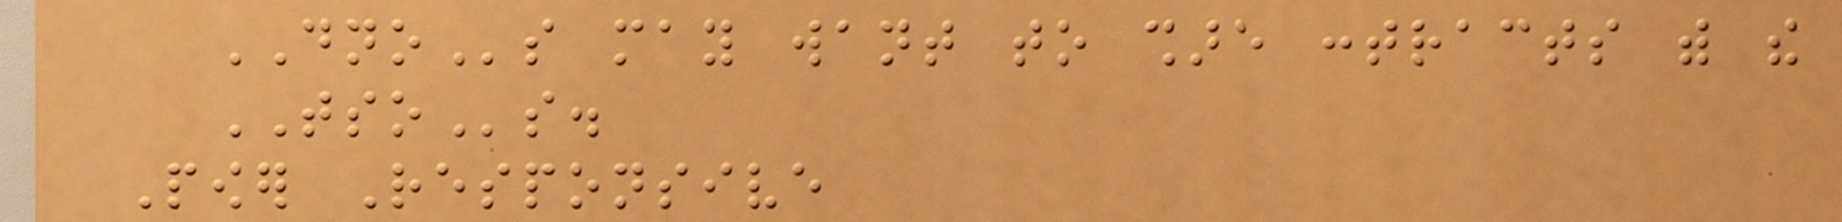DNOs may want to share contracts with the
TSOs.
Power Responsive
